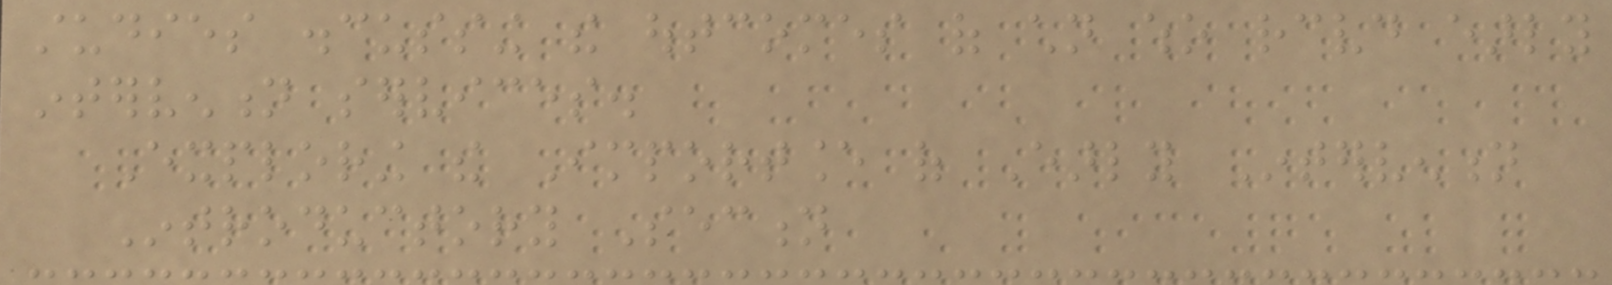studies discussing the outcomes of children who received early
intervention services.
Exploring the Importance of Early Intervention
Introductory Section
